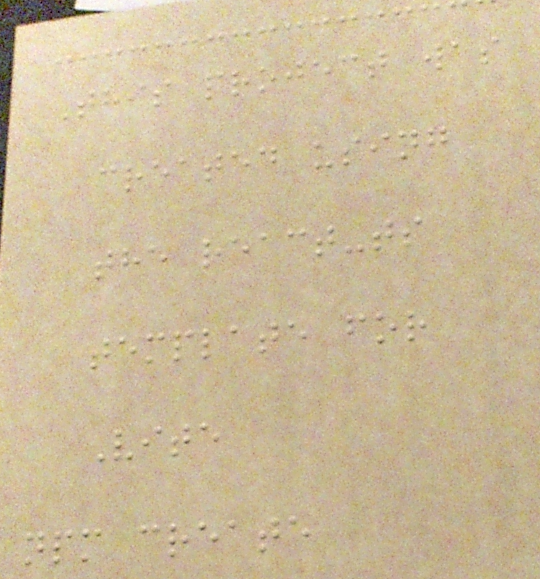This project was
created using
the react-ts
template for
Vite
npm create
